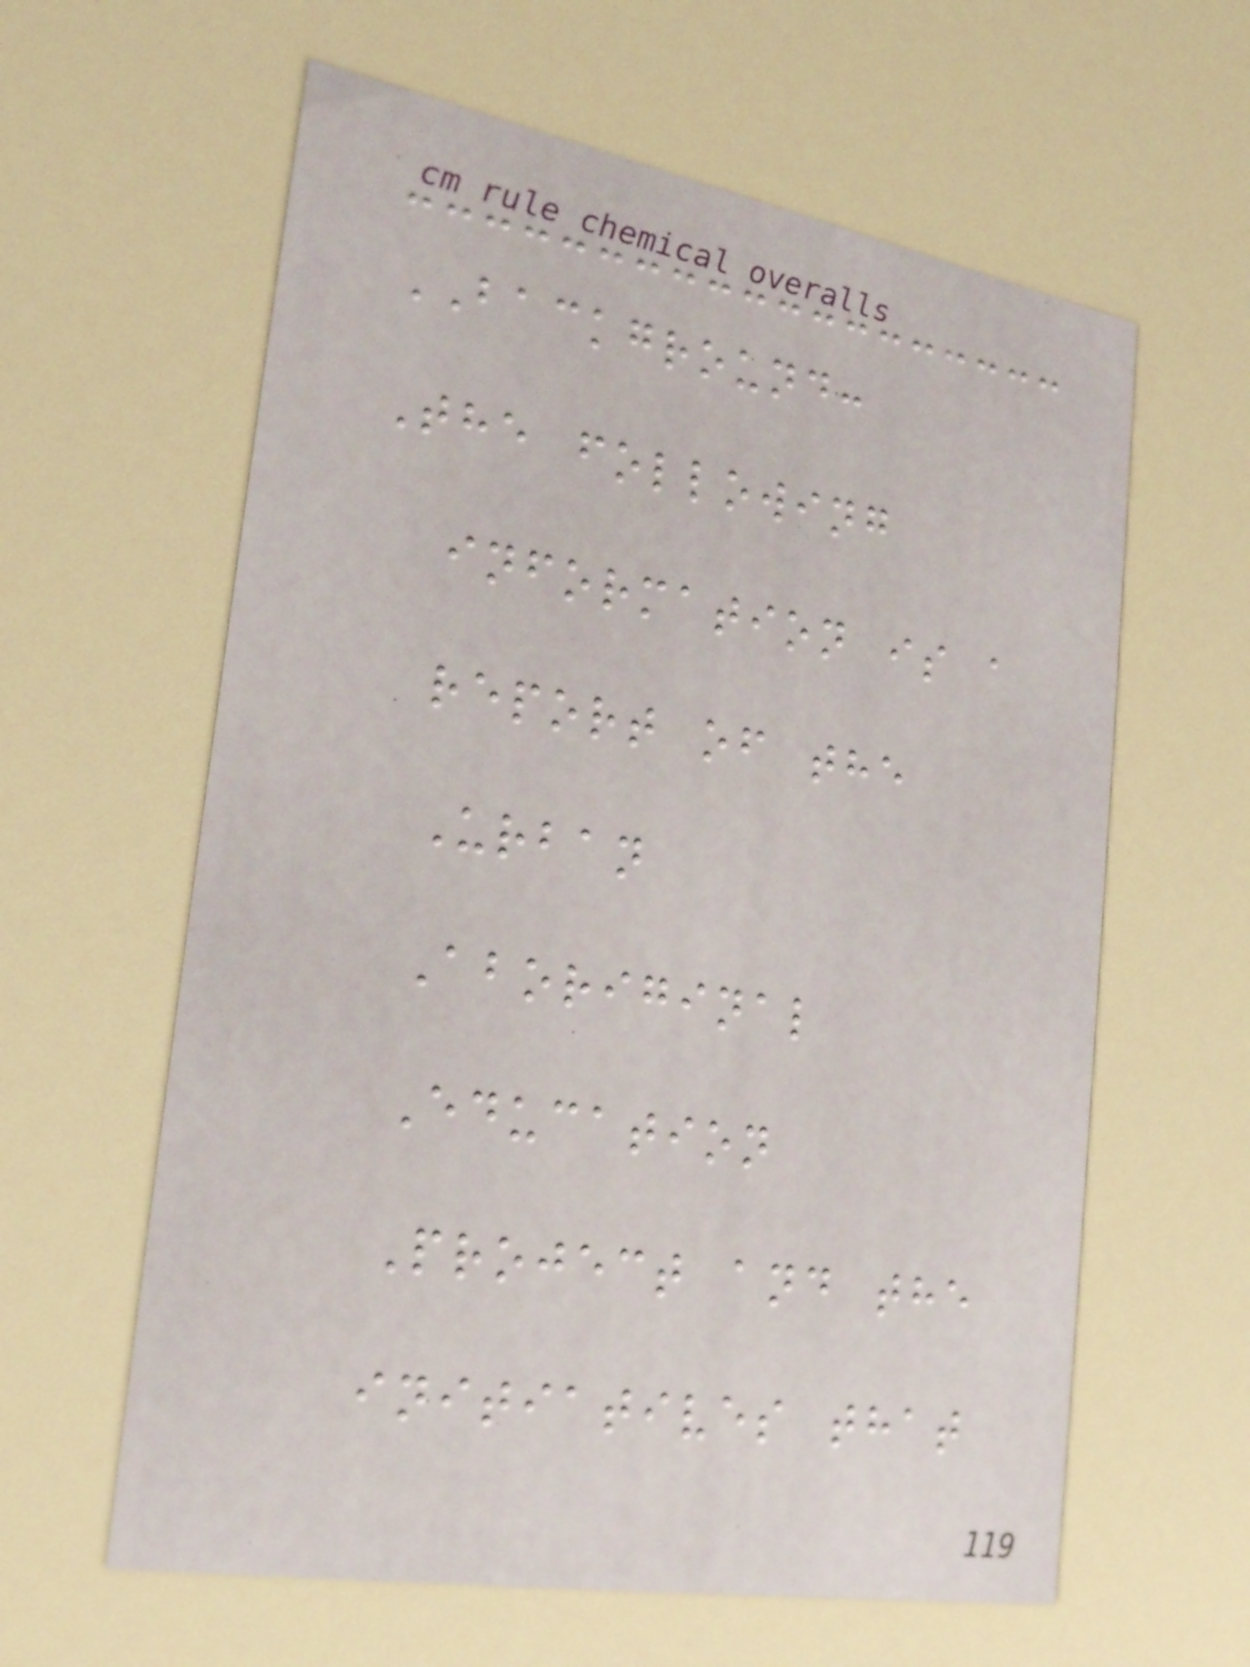BACKGROUND:
The following
information is a
report of the
Urban
Aboriginal
Education
Project and the
initiatives that
